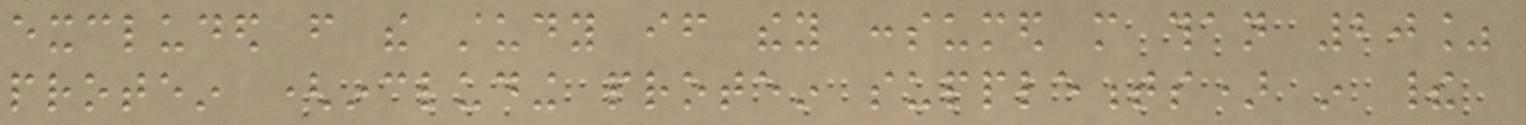excluded from the study if they consumed more than 20%
protein (including protein supplements) in their
